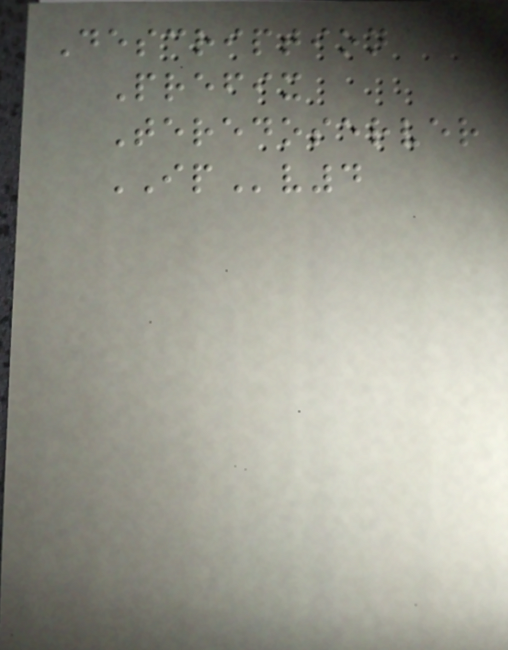Description
Prefix
Teredoserver
IPv4
